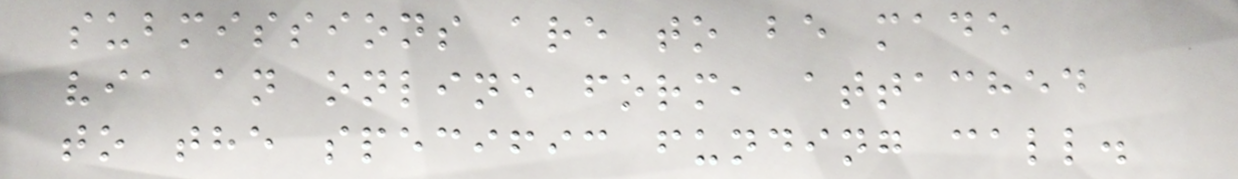submissions are to be made
via an online form, attached
to the specific funding call.
